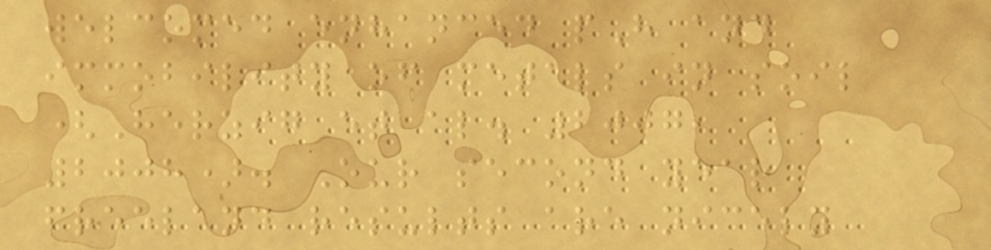welcomed enhanced pH and
immobility of metals in soil
(Herzig et al. 2007,
2008). Our second year
freeland results are nicely
